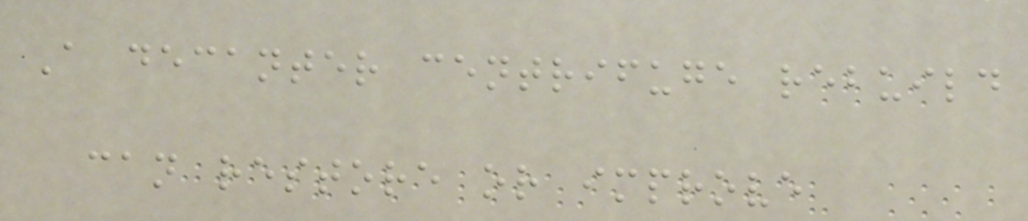A decanter centrifuge rebuild
can restore or improve
